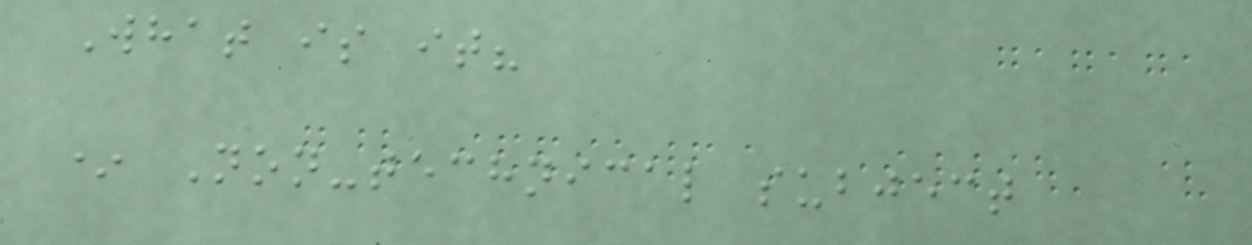What is it?
* Non-technical subject
